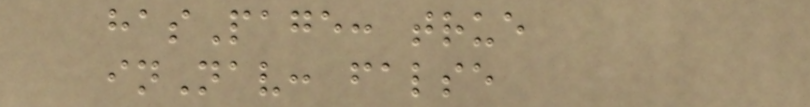hasPage: true
inNav: false
